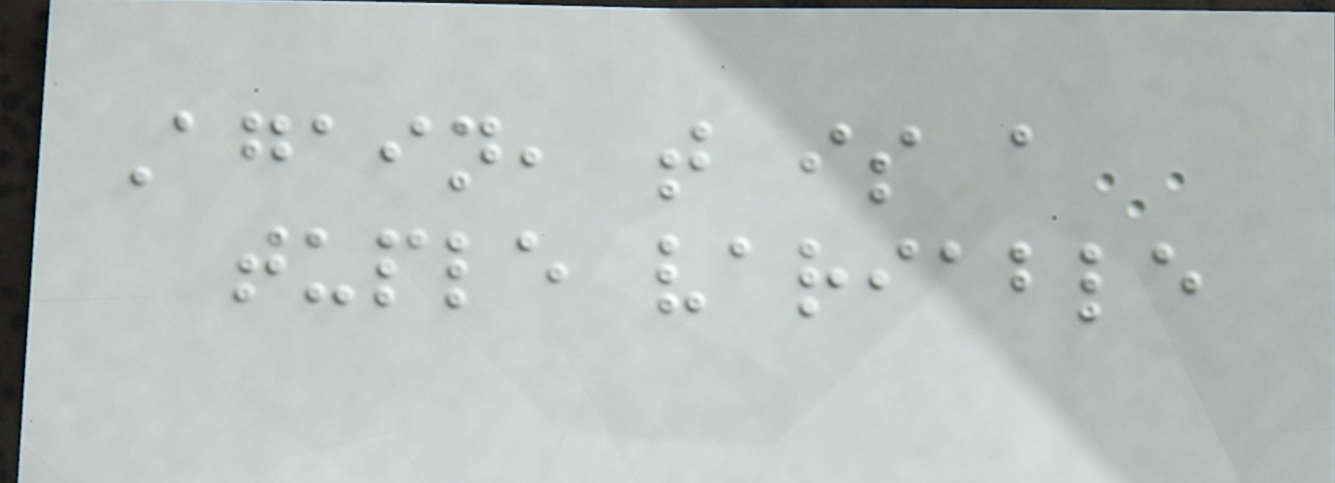Again, t is a
tuple variable
